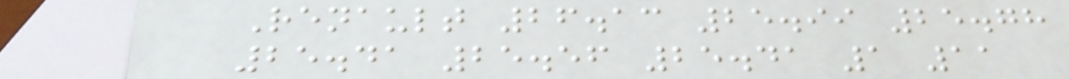Renault 26.13 25.99 25.78
25.41 25.56 25.41 1 11
